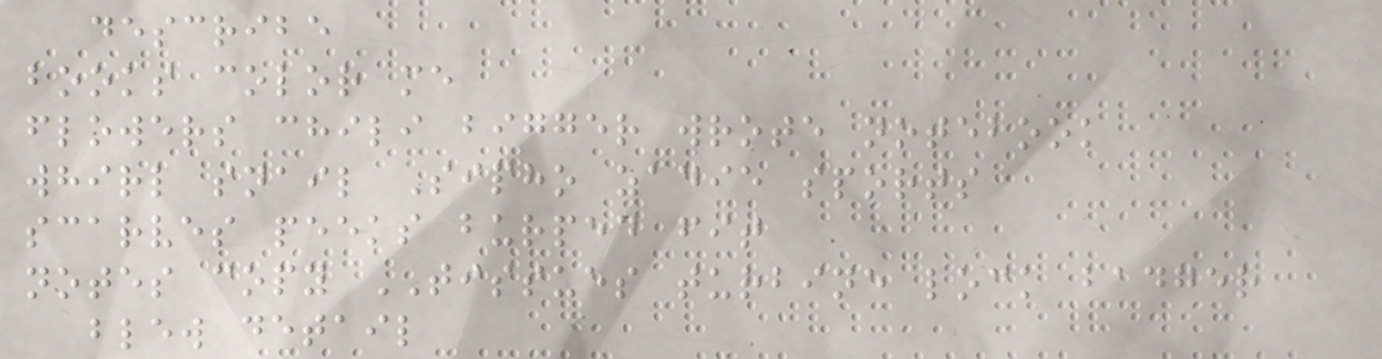describe
books color me
flowers chili bigger wrote notebook
whirl snail Sipho zadie sports
scarves peeks burped fit
notes copy TISSUES turbine lock badger
blew detail
